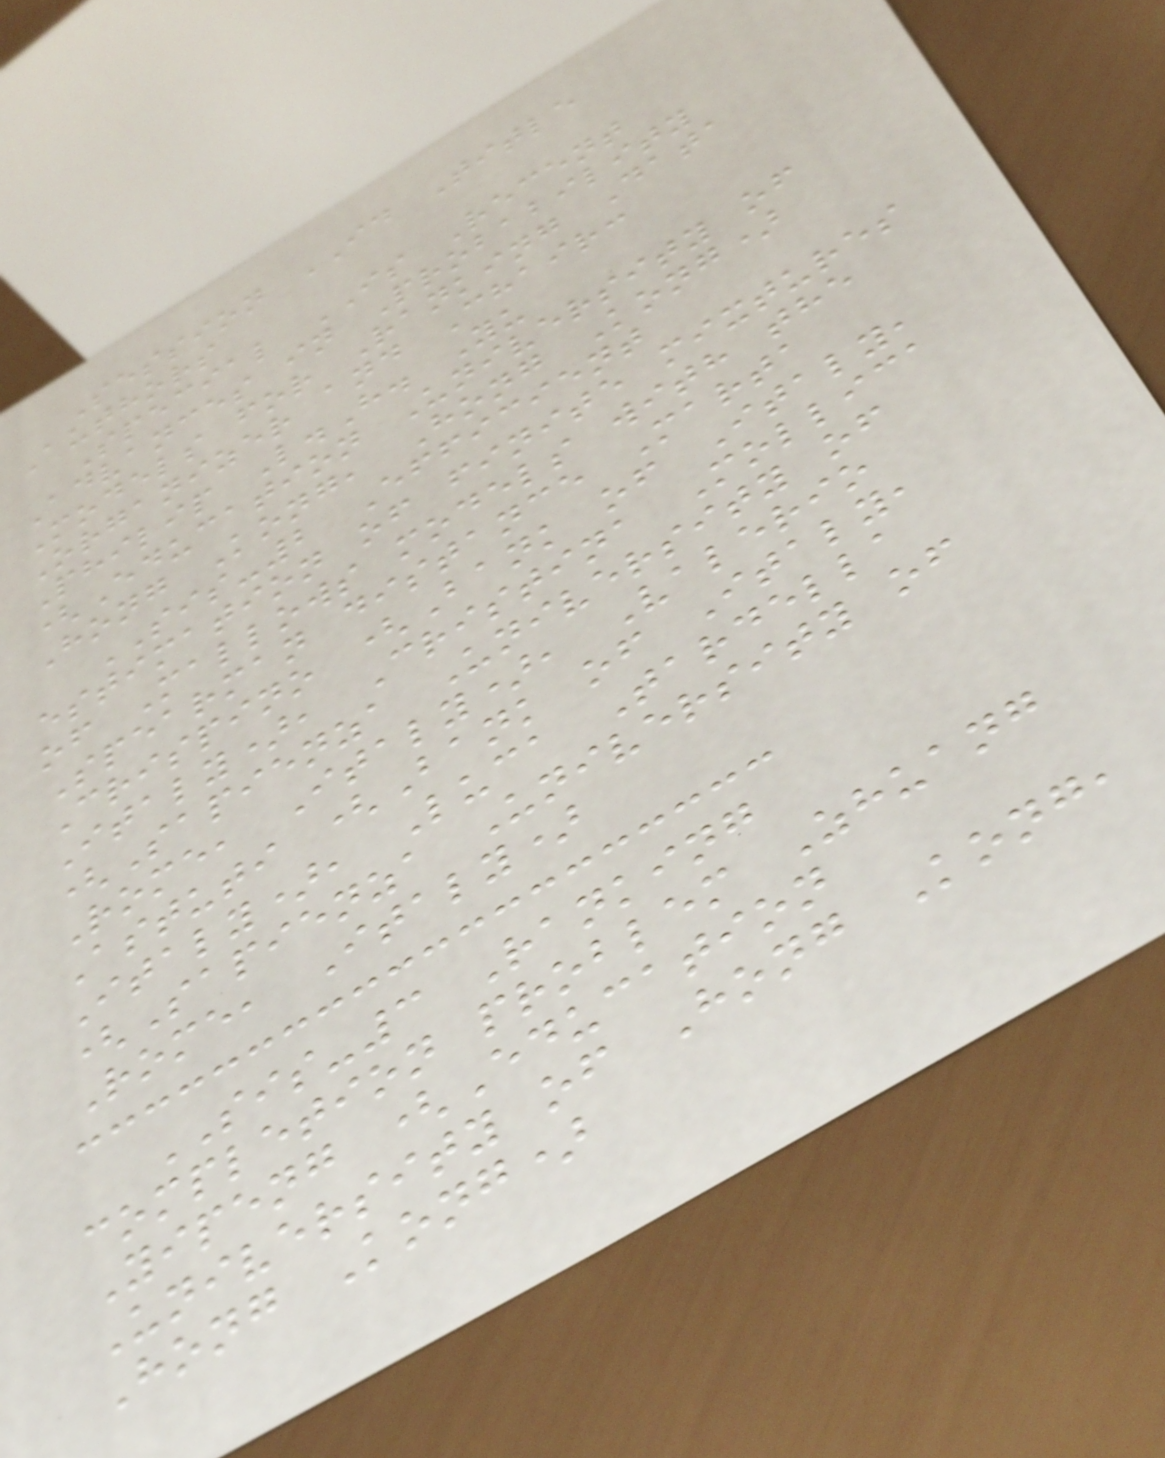Session ID Title
Authors
Special IS Recent
Advances in Probability
Models for Ranking Data
Organizer and Chair:
Philip L.H. Yu
(Education University of
Hong Kong, Hong Kong)
SIS-2 Efficient
estimation of finite mixtures
of Mallows models with the
Spearman distance Marta
Crispino (Bank of Italy,
Italy), Cristina Mollica
(Sapienza University of
Rome, Italy), Valerio
Astuti (Bank of Italy,
Italy), Luca Tardella
(Sapienza University of
Rome, Italy)
SIS-3 Ranking
completion problem Zhuang
Yipeng (Education
University of Hong Kong,
Hong Kong)
